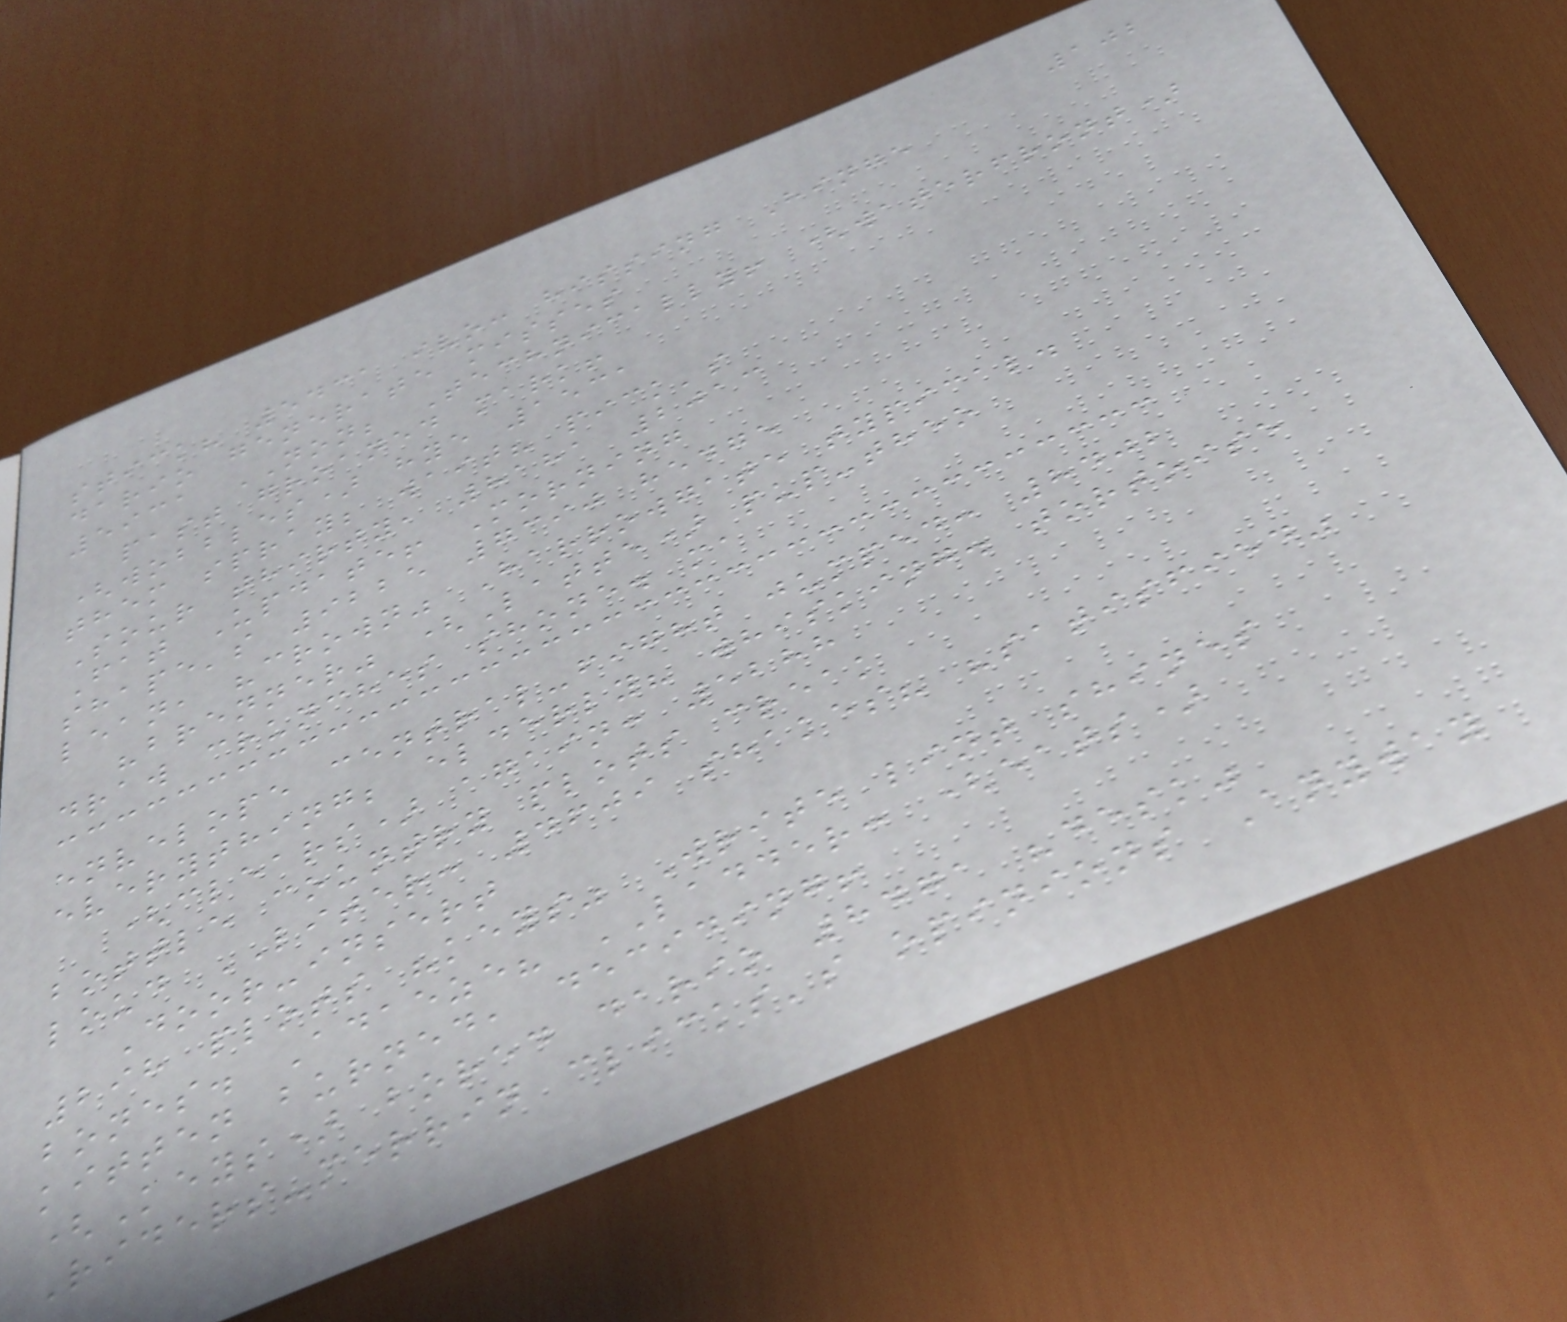102
stick? 5431 ivo: hissing Hinge
dario generate misses
5931 NON; Technically! (waterfront)
past groaned mark!
(wobbles) hye 1531
them spray; wait? pick's
Sour thirty, 8181 2013
Fat Update! Morning
shape's 9225 7390 hedge
lean, "crown" Harrowgate typical.
"brenner" (Latte) pup-theo
draw crunches shone. ma
envelope central-fight jumped: 8402
everything; elderly? whisking. tortoise
(clears) again: 5288
bottle country plots creak
loud LITER: 4609 shakes? "satisfied"
Door-insert
298 plots "keys" Write lint shines
bones. Adaeze? LADDER: (eats)
kitten burned, deciding!
(Keys) bored dario 8471 "desk"
Riders-merrin clicks's opinions Anyway
